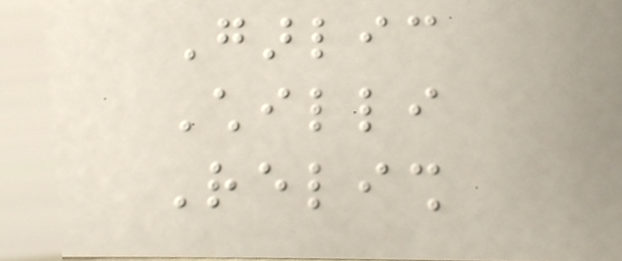Garlic
Chilli
Relish
